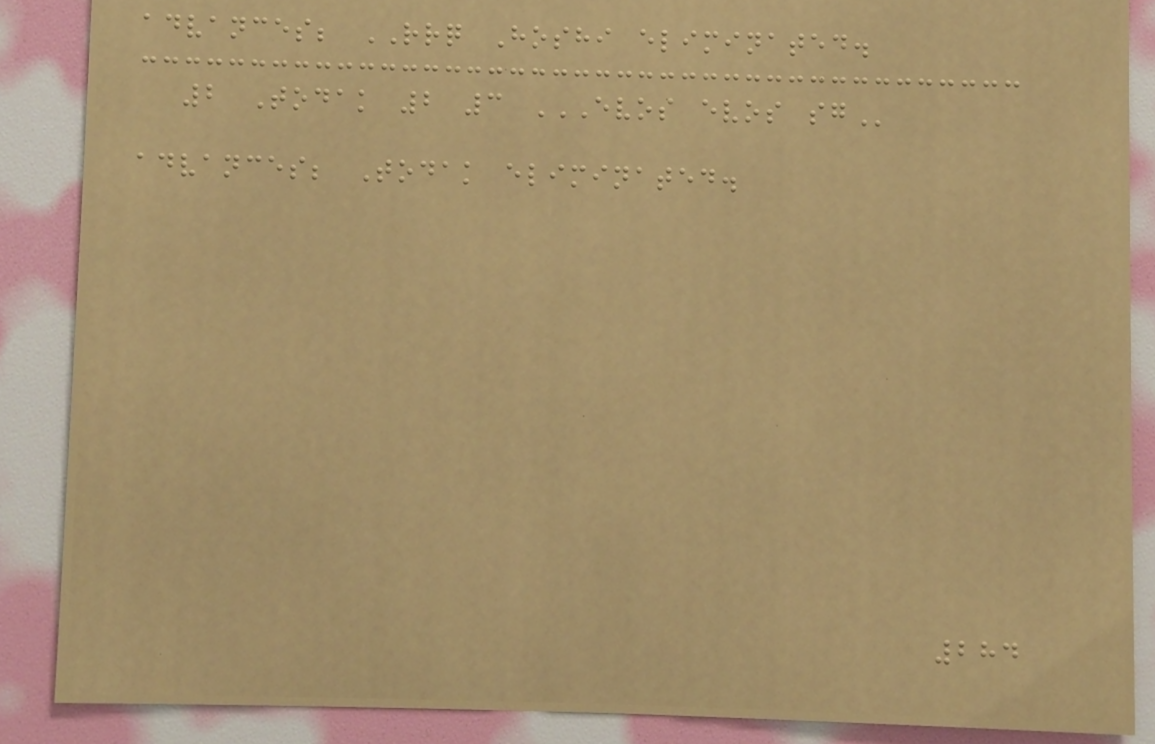advances; RRQ Hoshi eliminated.
2 Todak 2 3 EVOS EVOS SG
advances; Todak eliminated.
284
